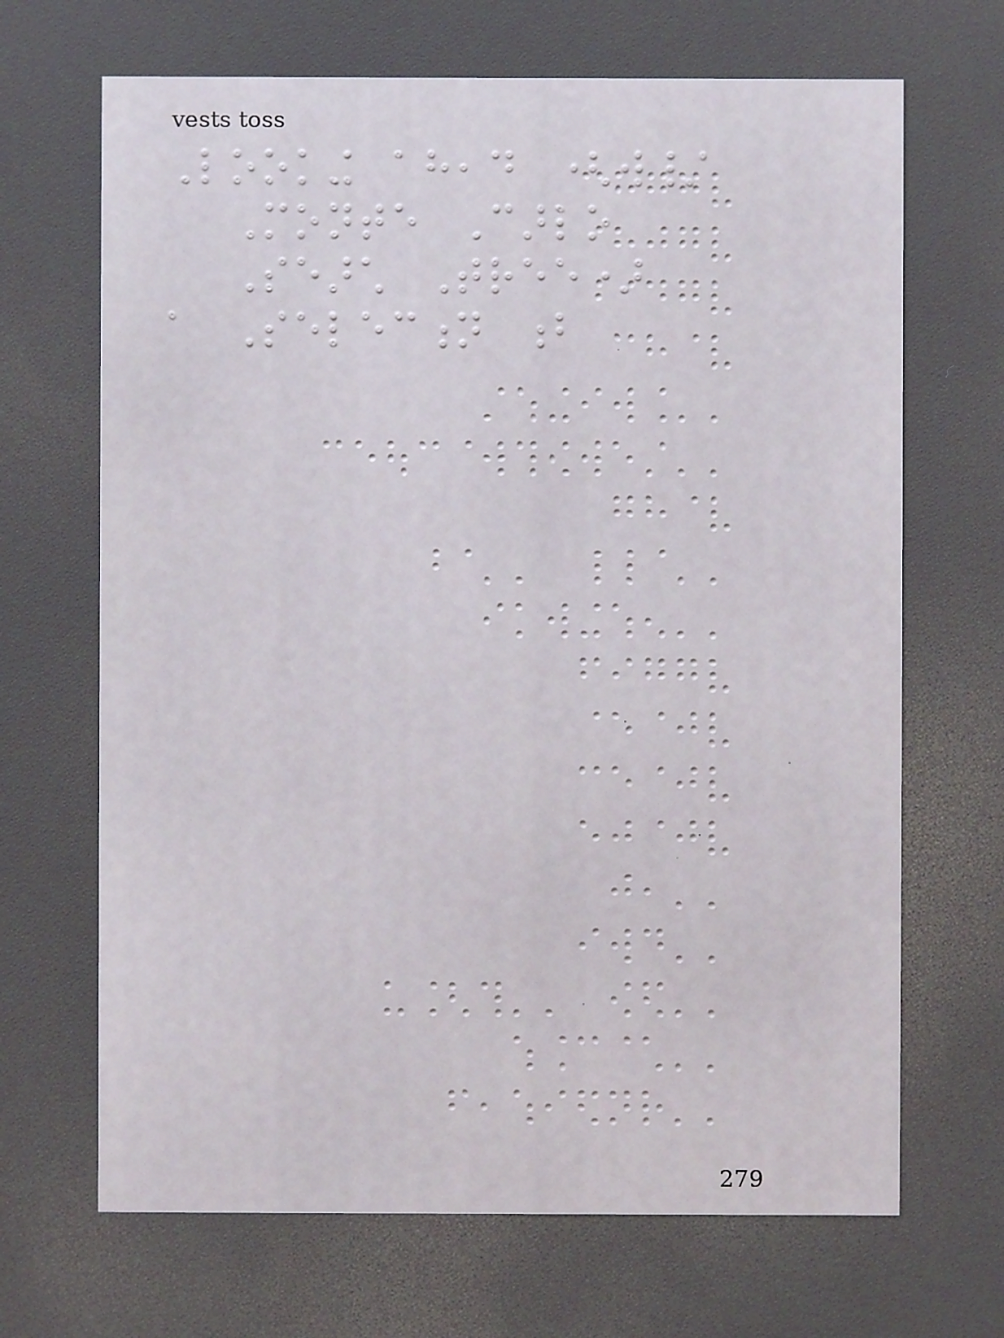Looking ahead (w/
Monte Carlo
Search Tree)
a Selection b
